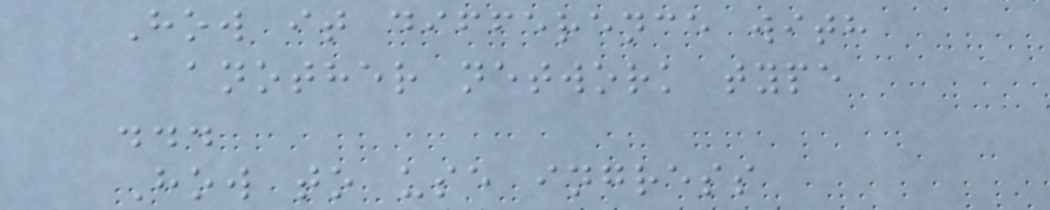How it difference with
another network type
...
How to use ingress
